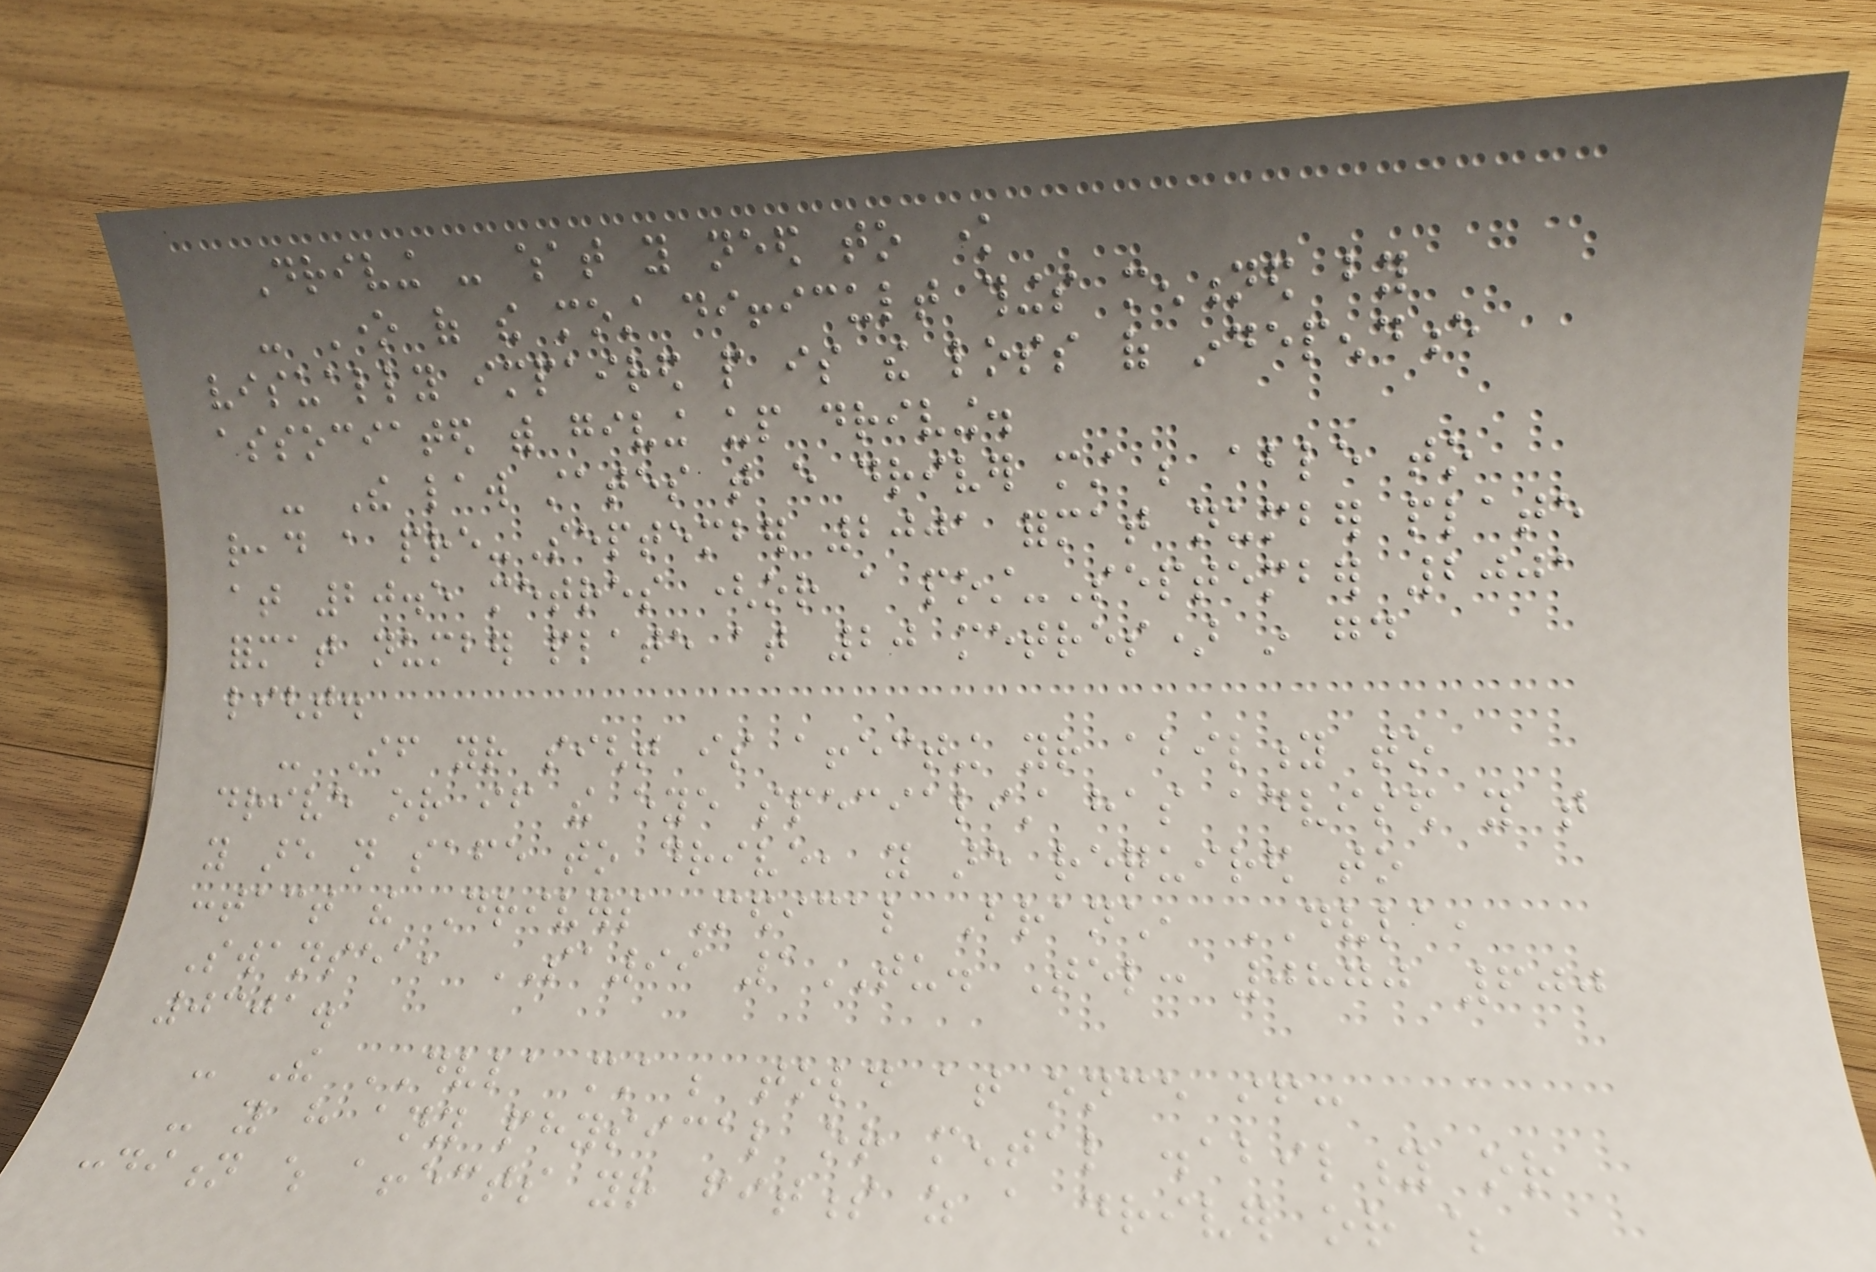Driving - what you need to know
- One of the most difficult things mentioned by
visually impaired people is the loss of independence
associated with giving up driving.
- The law states that every driver must be able to
read a pre-September 2001 format number plate
at 20.5 metres (or a post-September 2001
format number plate at 20 metres) in good
light.
- If your sight is affecting your ability to
drive or if the eye specialist has advised you that
you are not safe to drive, you are required to
contact the Drivers Medical Branch, DVLA,
Swansea, SA99 1TU. Tel: 0870 600
0301.
- The DVLA must be told at once if:
- you have any physical or mental disability or
condition which affects your fitness as a driver or which
